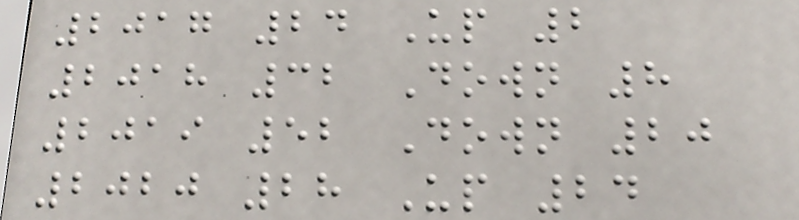2017 24 Up 2
2018 32 Down 8
2019 52 Down 20
2020 28 Up 24
